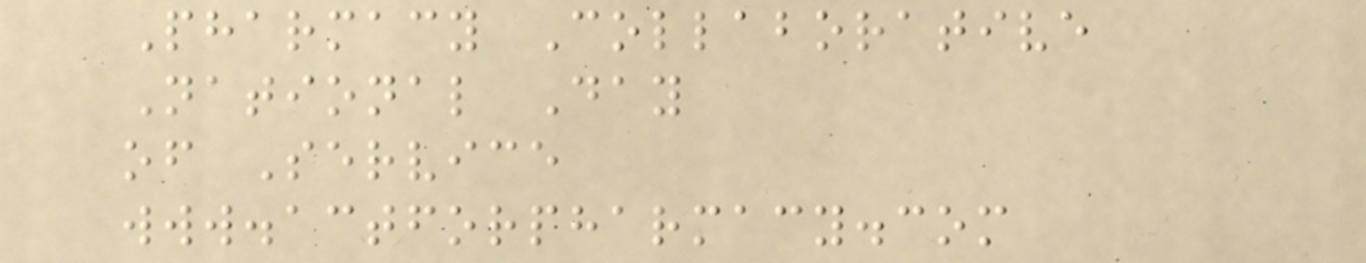Pharmacy Collaborative
National Day
of Service
www.actforpharmacy.com
